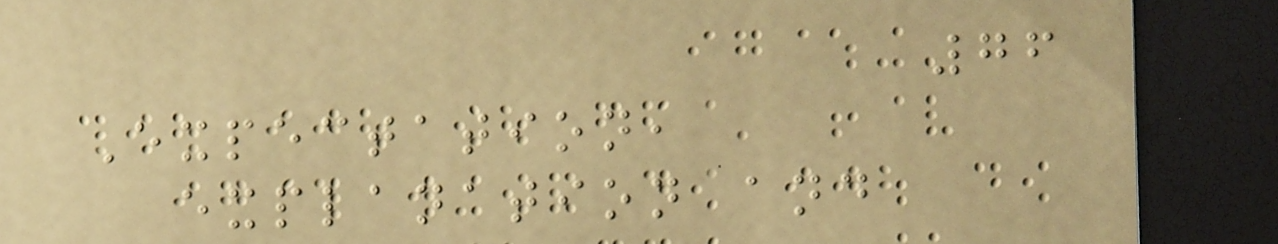76
Expectation,
explanation and
